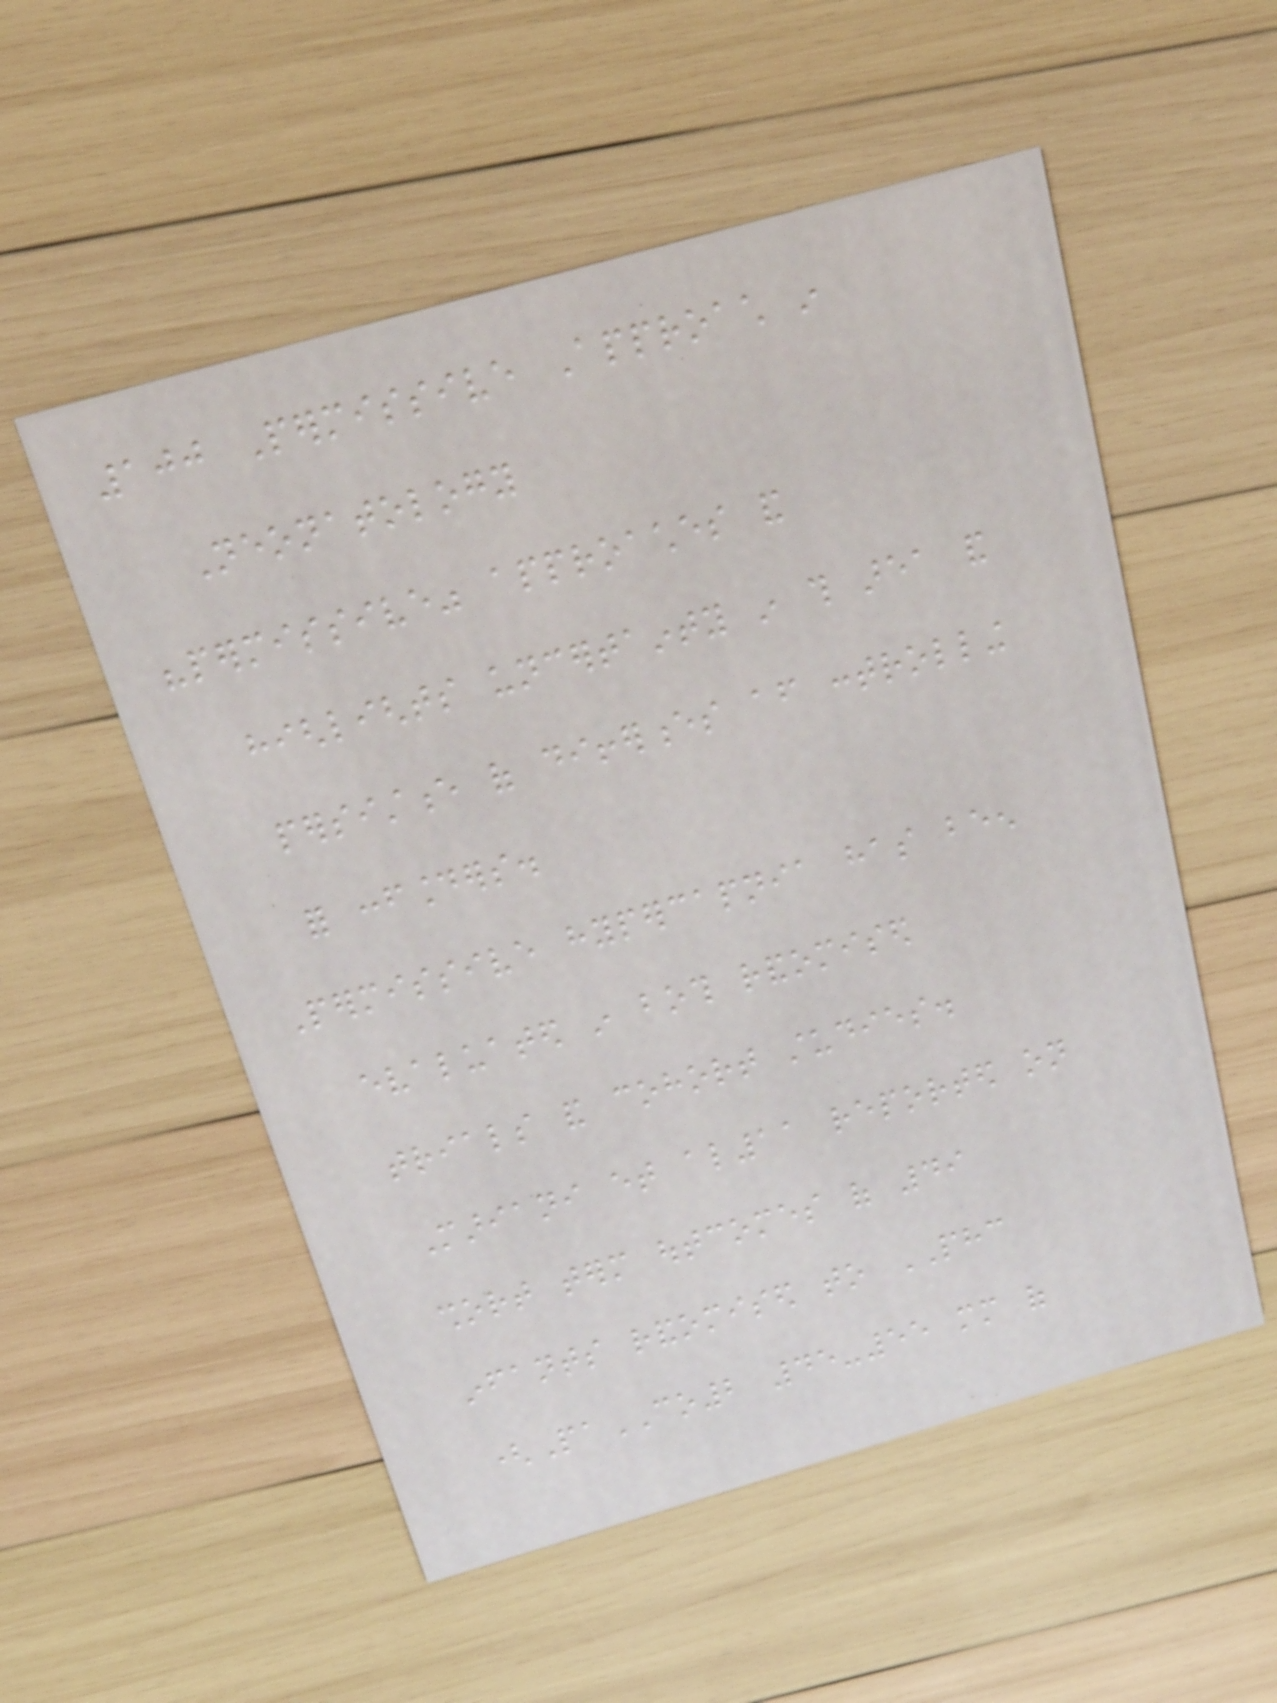100 Permissive Approach in
Neonatology
"permissive" approaches and
highlights uncertainty in this area and
persistence of differences after controlling
for confounders.
Permissive hypercapnia has been
evaluated in both randomised
trials and cohort studies.
Mariani et al11 reported on
short term outcomes of 49
infants randomised to PHC
(PaCO2 45-55 mm of
